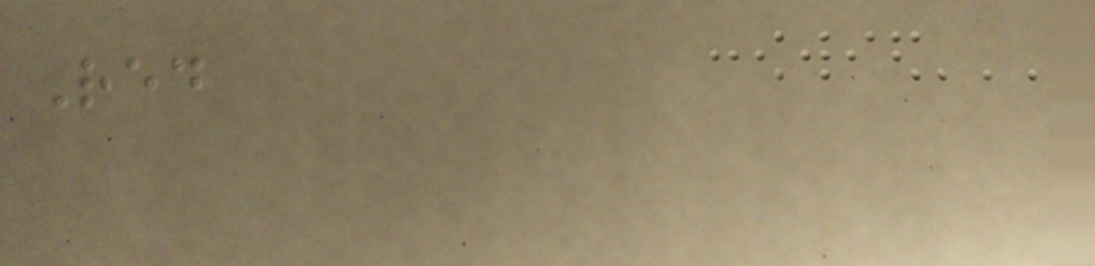Red
